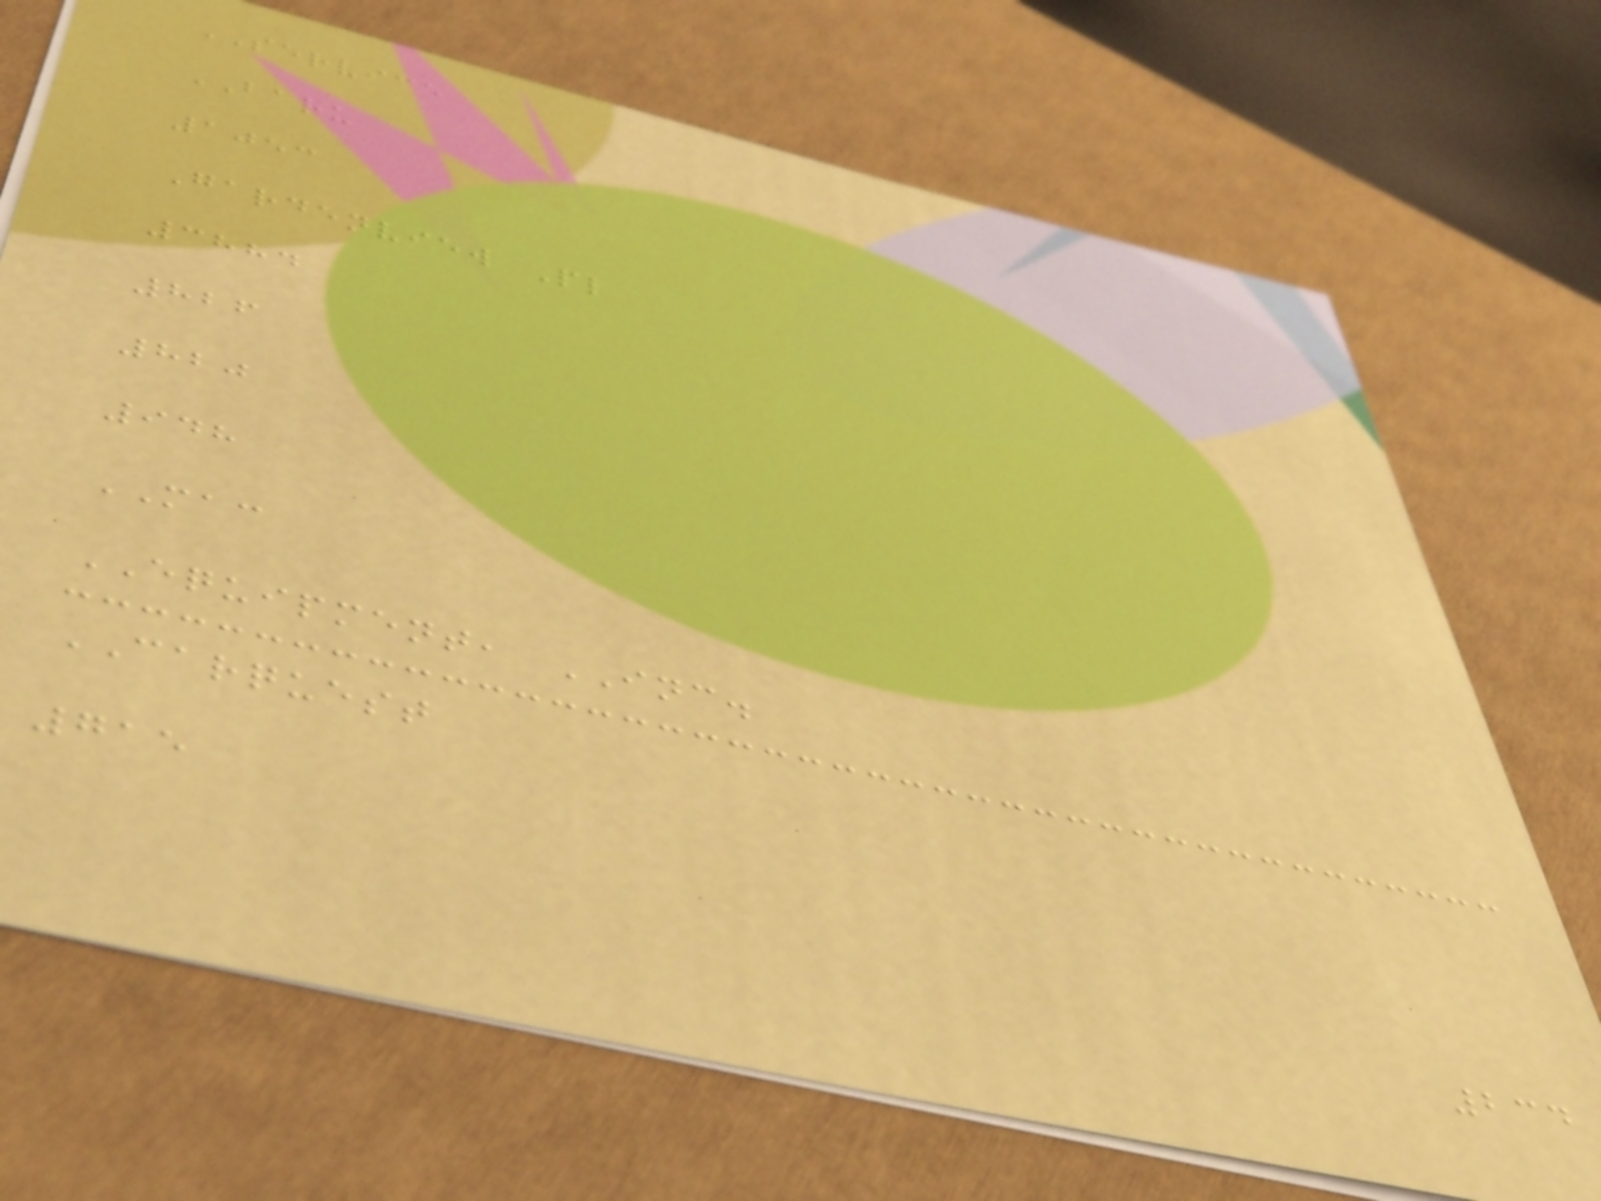SERVICE
BARU
1053
Gardenview Pl
3884
826
820
948
MAC
EQUIPMENT, INC.
CARQUEST
715
234
